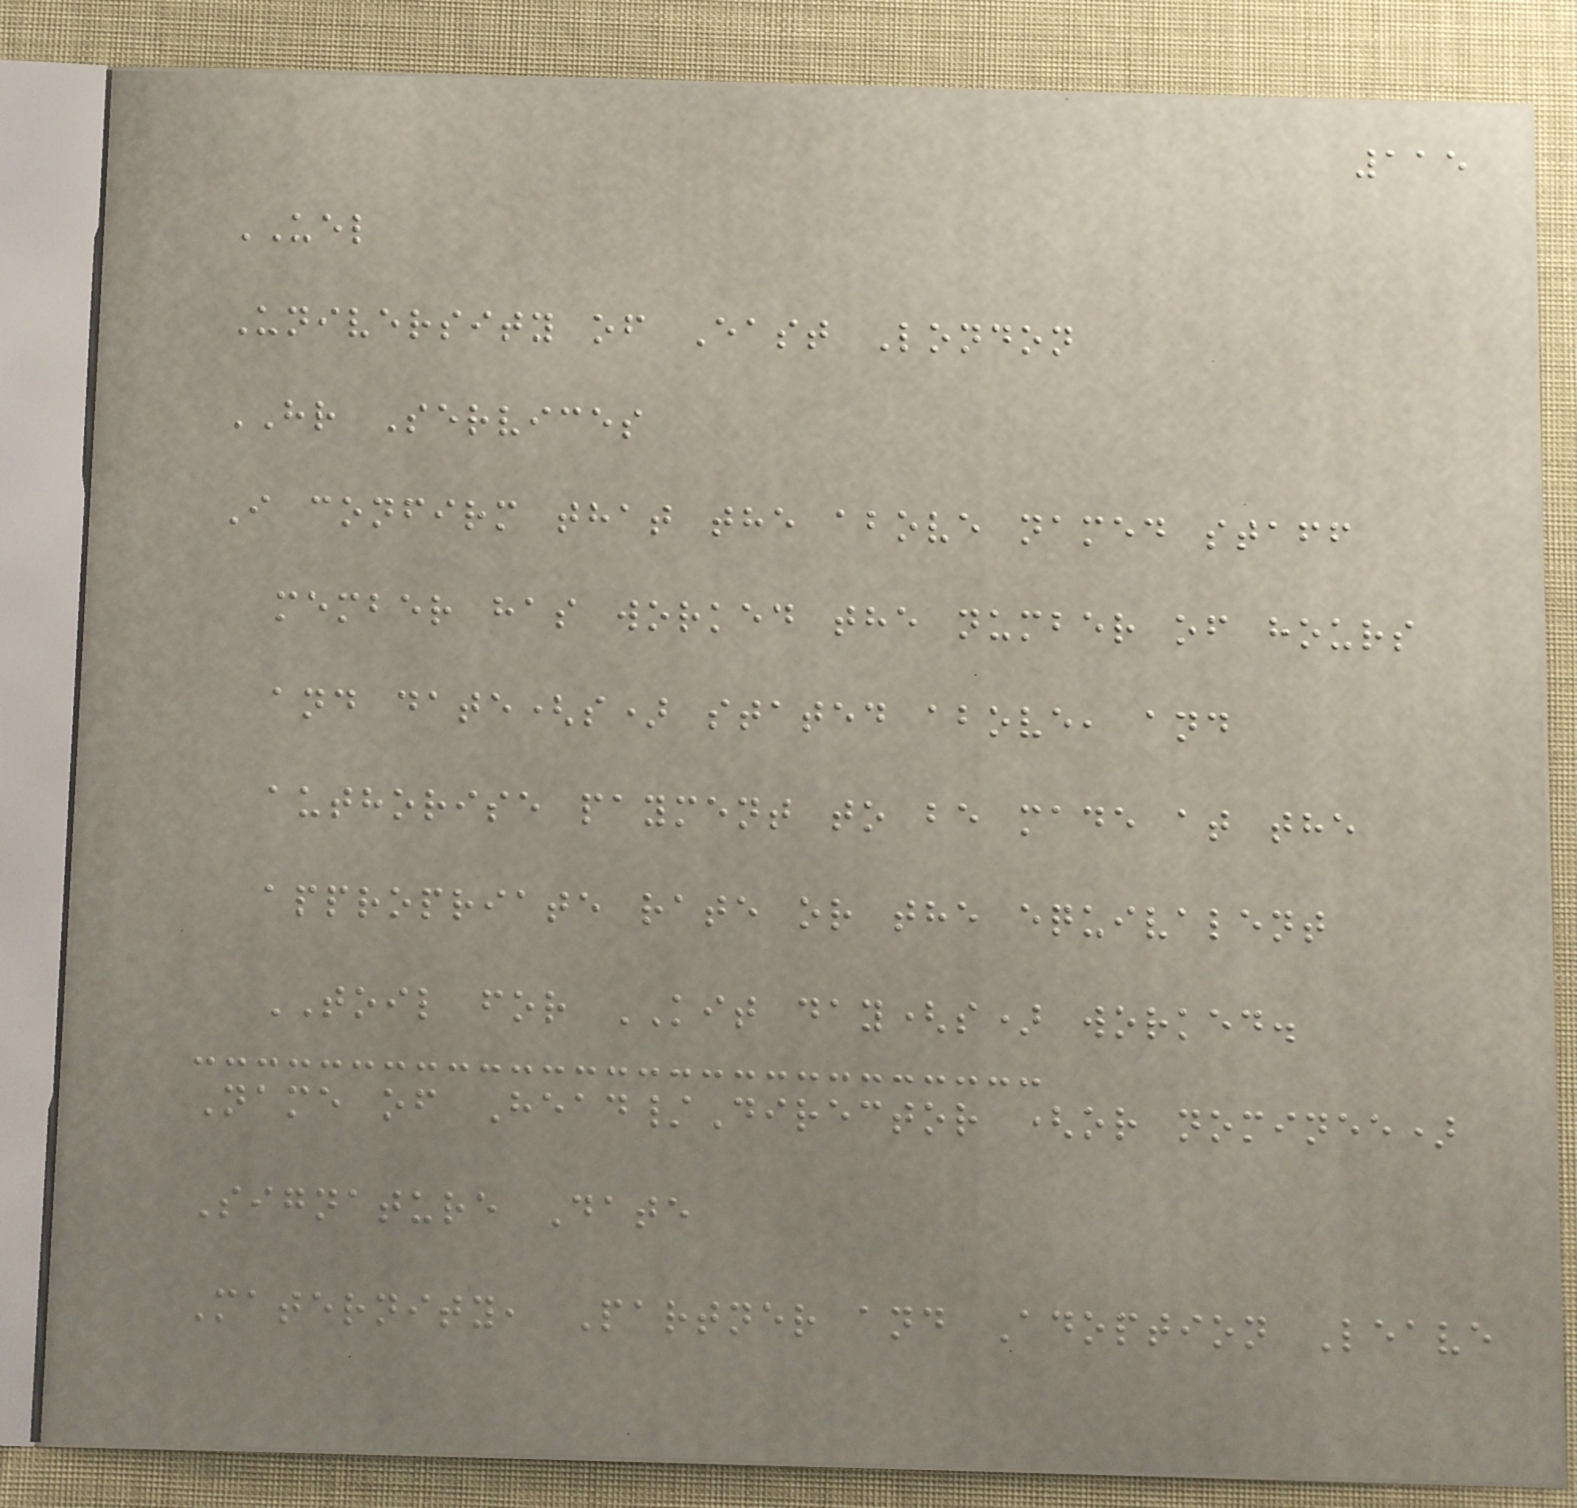115
UEL
University of East London
HR Services
I confirm that the above named staff
member has worked the number of hours
and date(s) stated above, and
authorise payment to be made at the
appropriate rate or the equivalent
TOIL for KIT day(s) worked.
Name of Head/Director (or nominee)
Signature Date
Maternity, Partner and Adoption Leave
